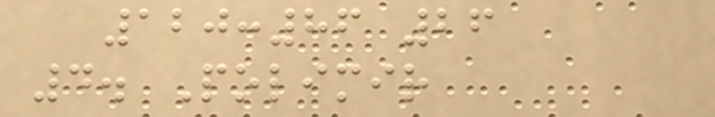120:86 26
4. Polimir
